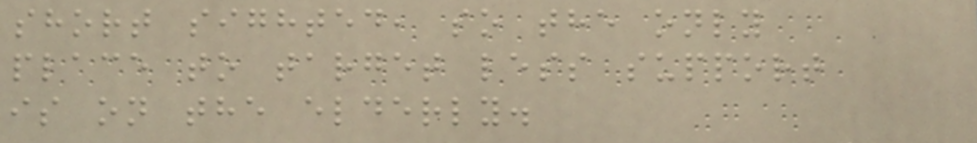short sighted, so the only
place to target less support
is on the elderly.
